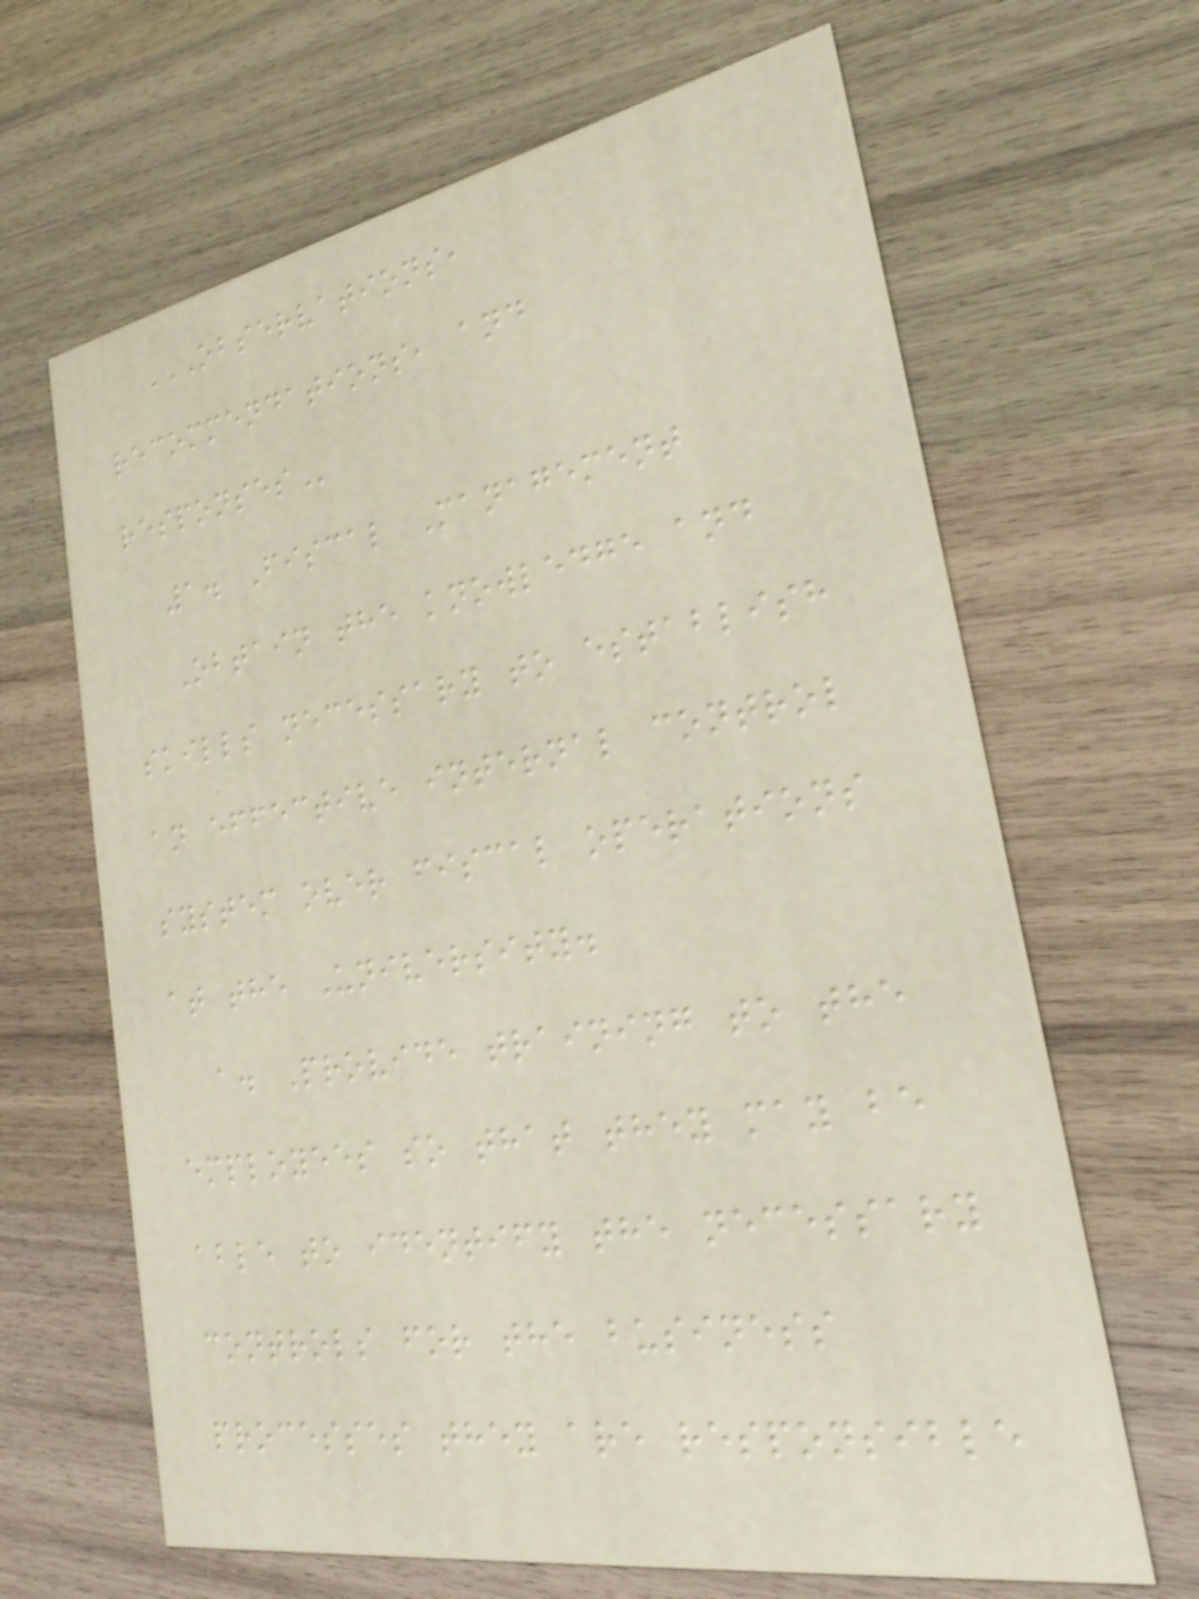OBSERVATIONS,
RECOMMENDATIONS, AND
RESPONSES
1. Fiscal Management
Obtain the knowledge and
skills necessary to establish
an effective internal control
system over fiscal operations
at the University.
a. Provide training to the
employees so that they may be
able to identify the necessary
controls for the business
processes they are responsible
